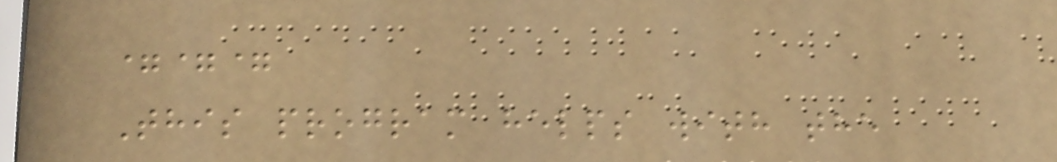===
This program helps with the
